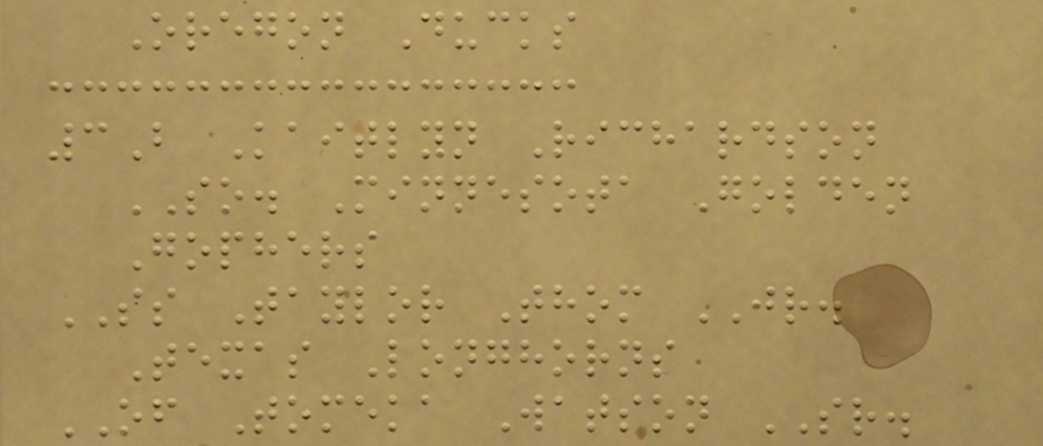Oregon Ducks
3B Kaitlyn Richardson
SO. Minnesota Golden
Gophers
SS Taylor Thom JR.
Texas Longhorns
OF Tomeka Watson SR.
